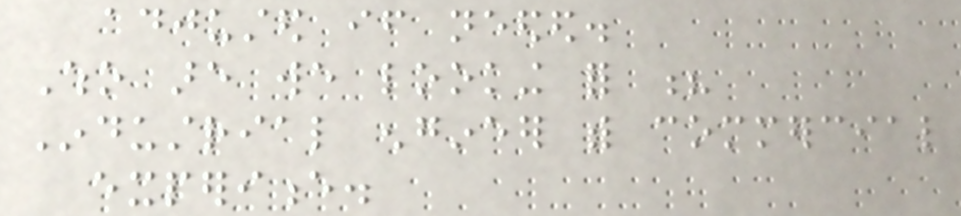adjusted if needed.
Who are we looking for ?
Industrial engineer with commercial
experience.
